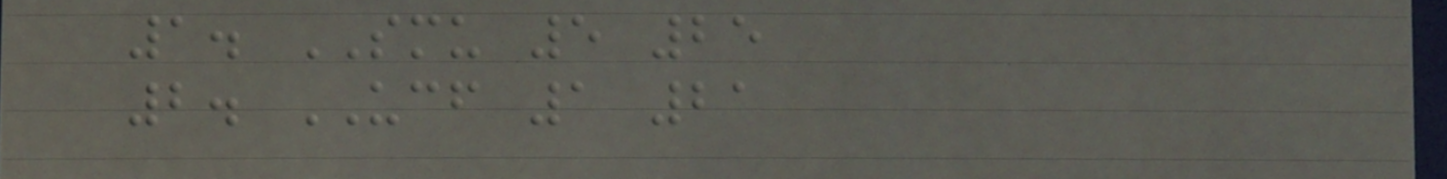1. SMU 5 25
2. UCF 1 21
